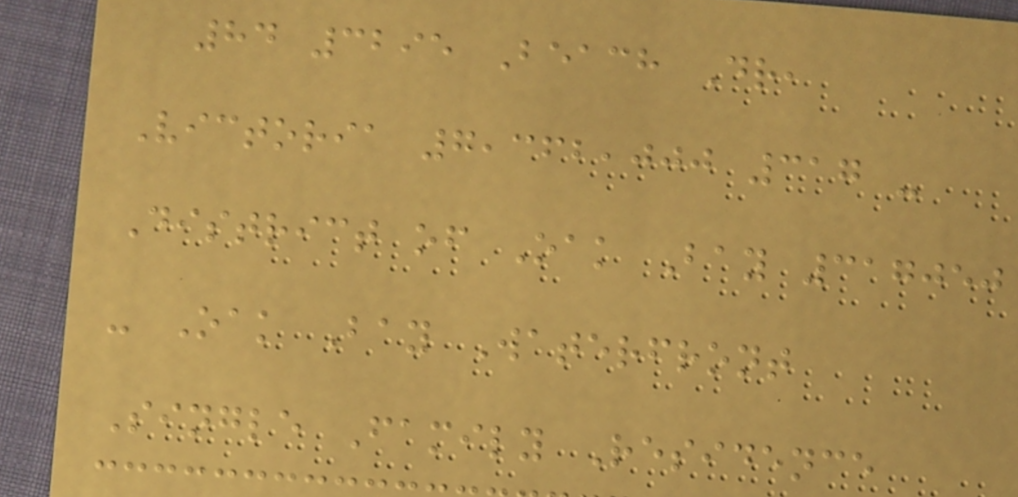84 3295 Beach Dr,
Victoria 7,362,000 317 -
District of Oak Bay 317050
- Oak Bay Waterfront
Single Family Residence
